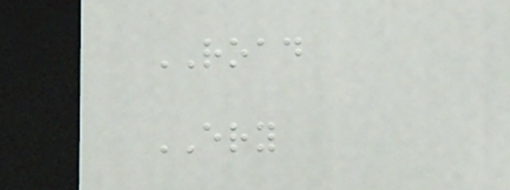ROAD
ERY
